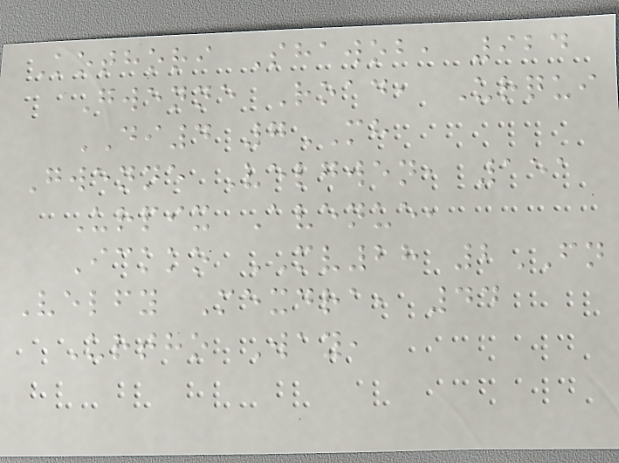Kothori Shawob, 924
Gwenne Road, Urqui
DI4 7MH
Gwenne Velgwen, 151
Urpix Avenue,
Ickko MV28 2FN
Velfy Mexdra, 44
Urtho Way,
